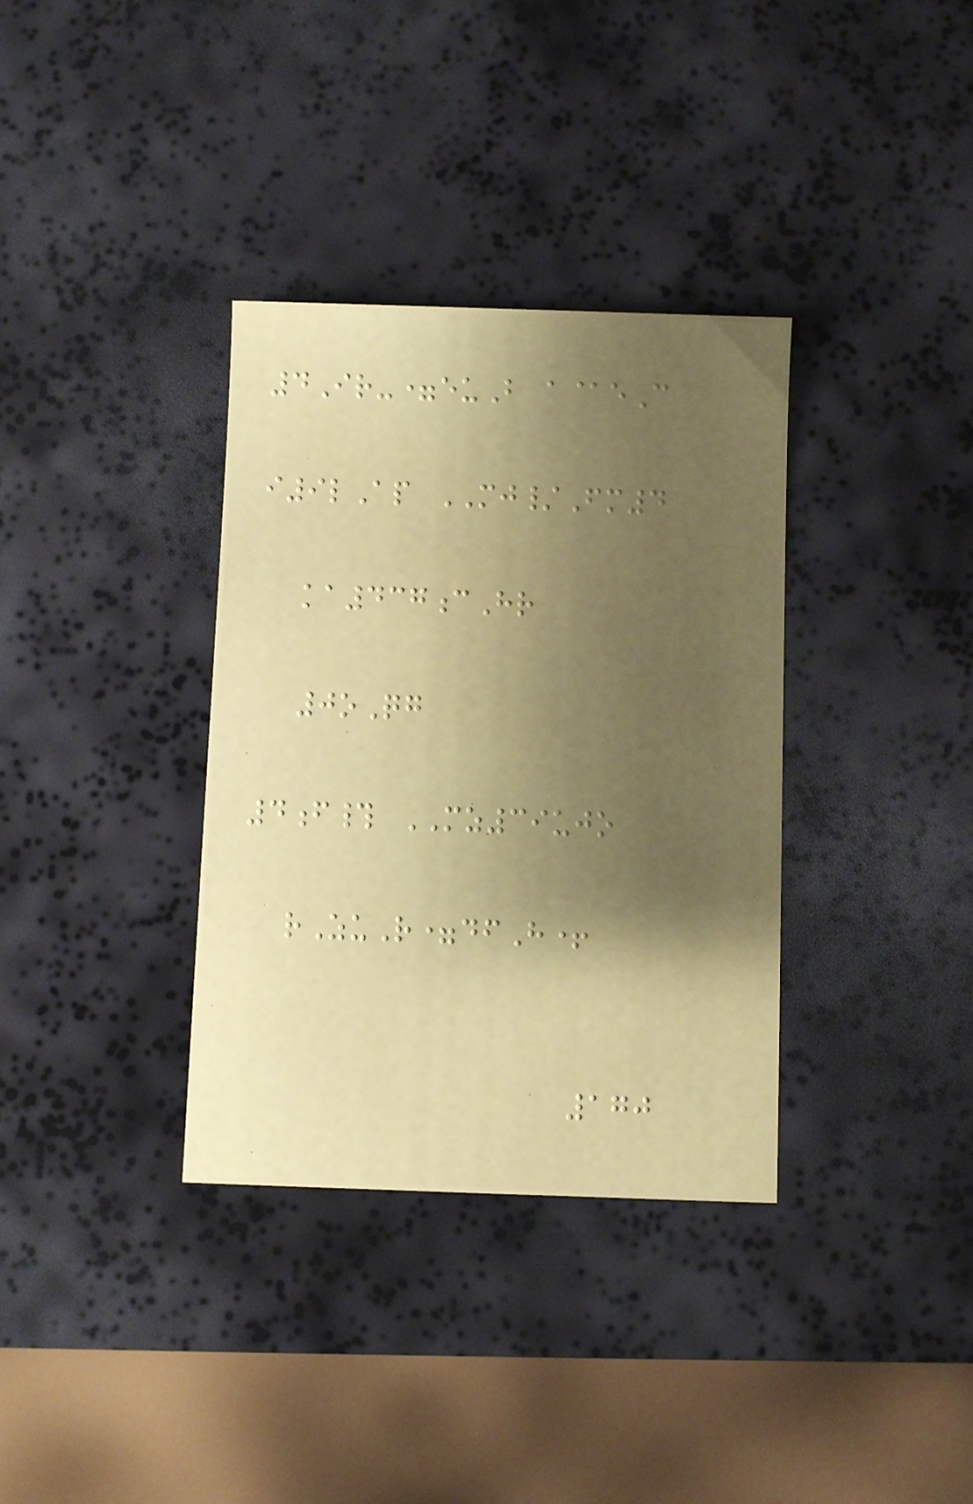4Ir-=euB a@eC
i9lAp MJ/Fm4
ka437cHr
0oQg
4f# MZ39ujo
rZuR=dfH+
170
